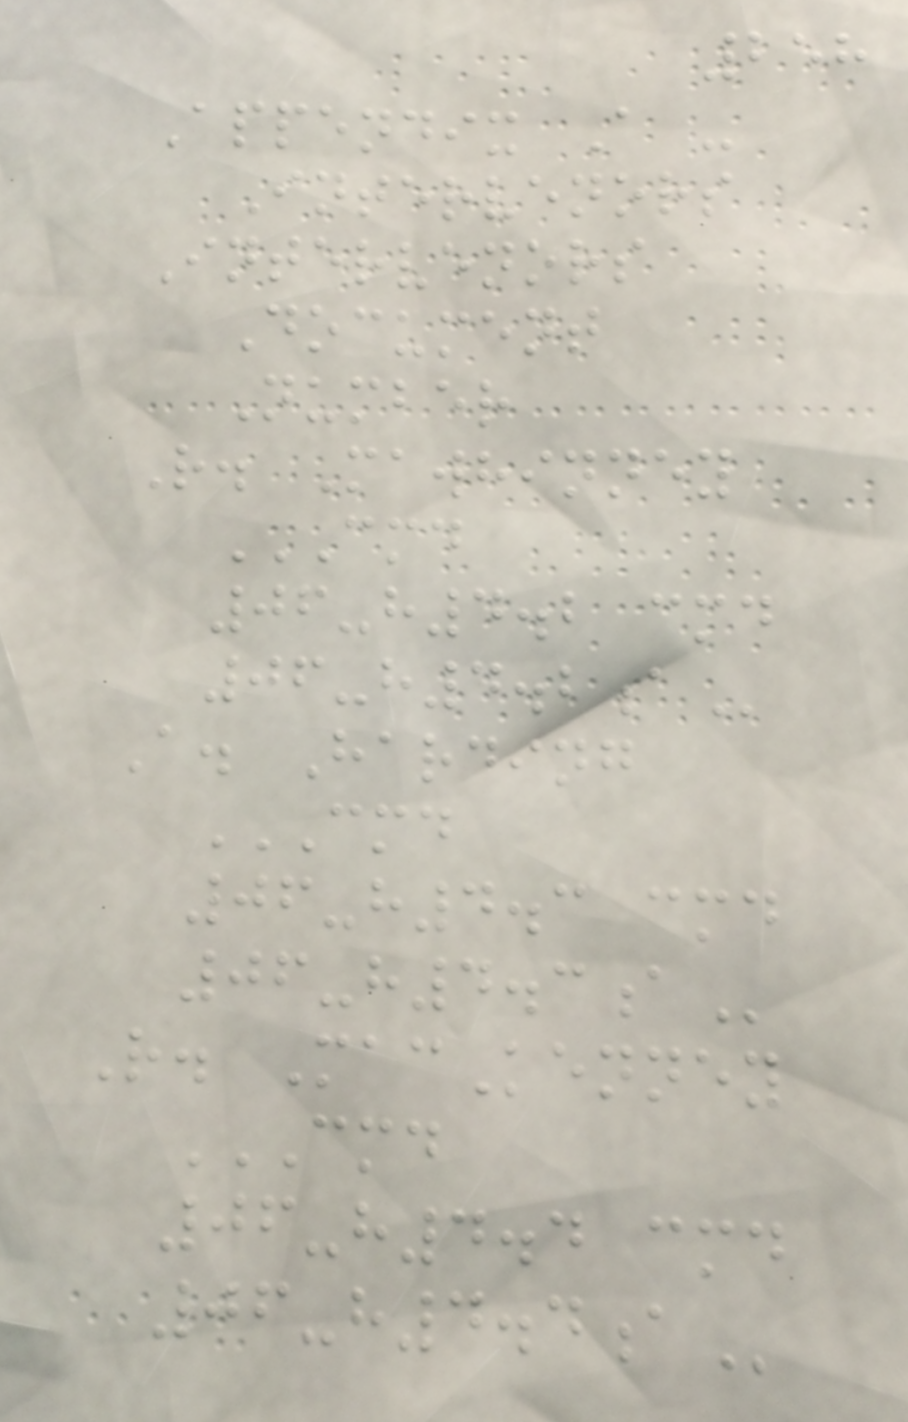258
Appendix A -
Intervenors
Intervenors
Document
Number
R. Mawhinney
CMD
06-H4.2 CMD
06-H4.2A
A. Harding
CMD
06-H4.3 CMD
06-H4.3A
R. MacKenney
CMD
06-H4.4 CMD
06-H4.4A
